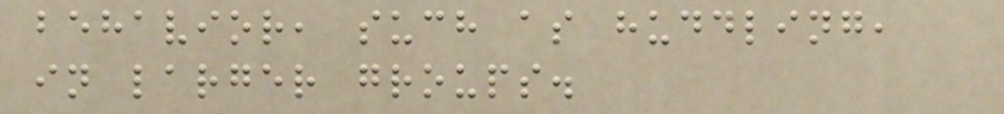behavior, such as huddling,
in larger groups.
